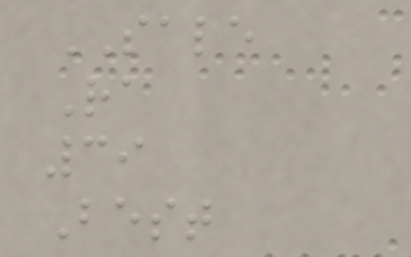SALE
Ra
39
Best
